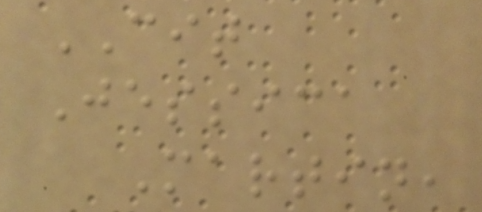CIT
Jessica
Martin,
